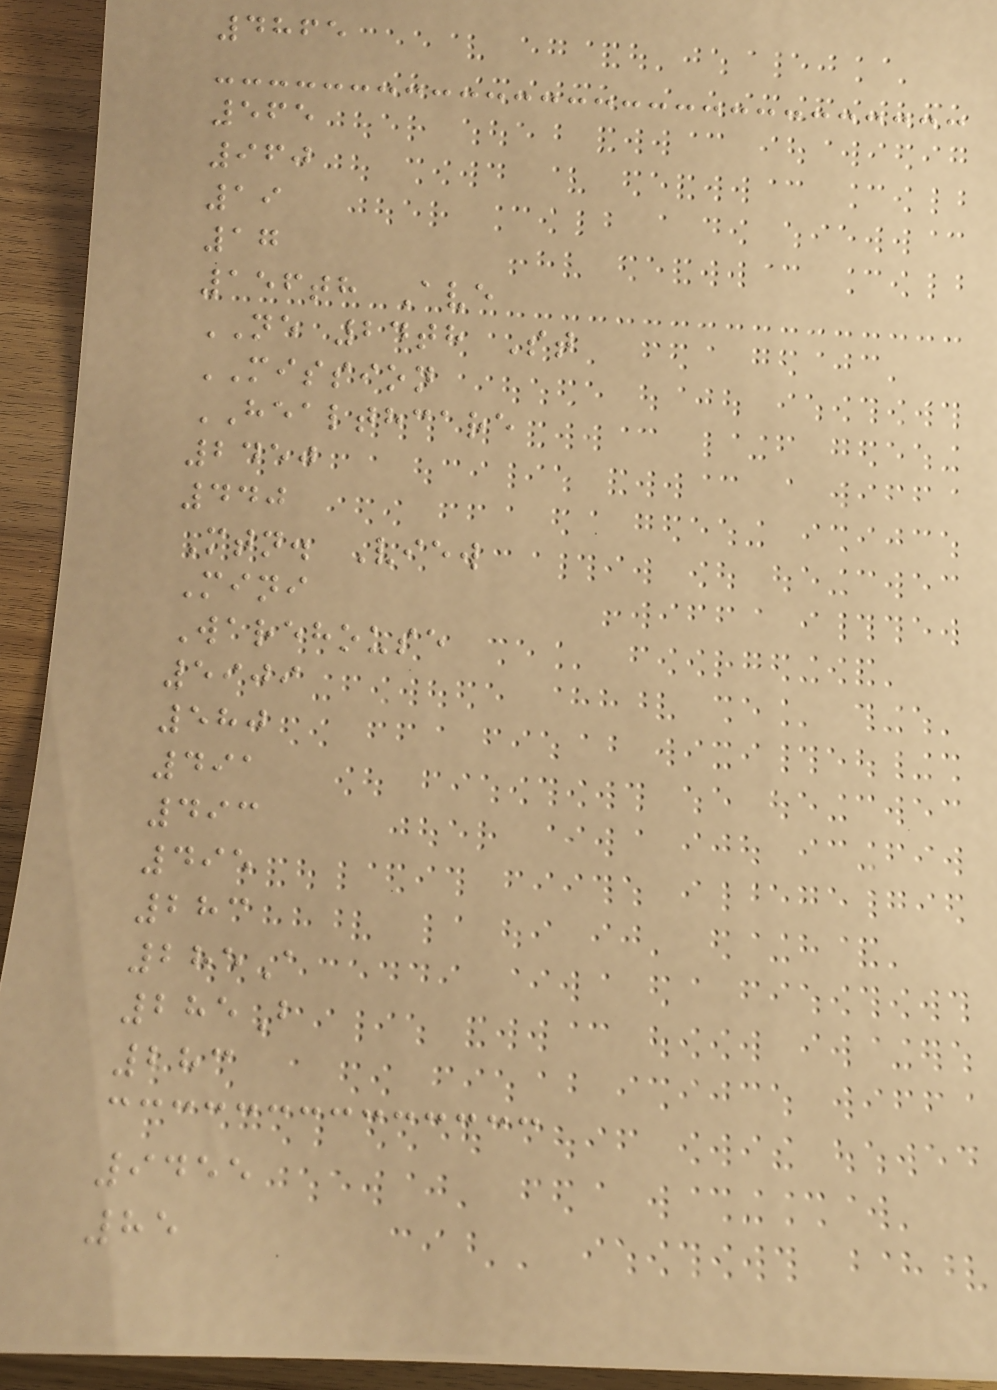4865
565
960
19
17
156th Ave
NE 24th St
MISSION
HEALTHCARE
2450
440
Mtn. View
Mini
Warehouse
5909
580
491
493
495
283
285A
285B
283
9455
85
